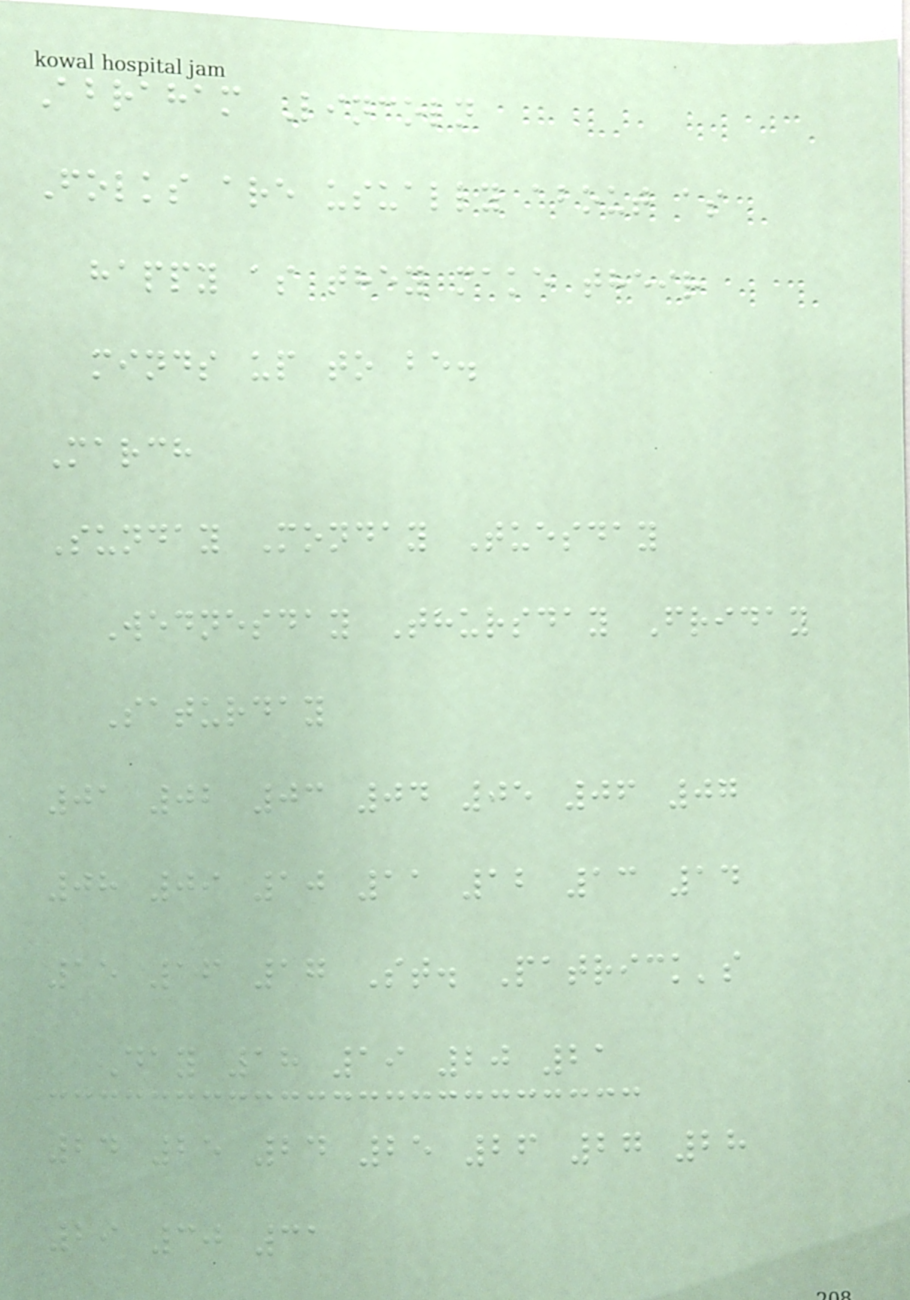Abraham Lincoln
Folks are usually about as
happy as they make their
minds up to be.
March
Sunday Monday Tuesday
Wednesday Thursday Friday
Saturday
01 02 03 04 05 06 07
08 09 10 11 12 13 14
15 16 17 St. Patrick's
Day 18 19 20 21
24 25 24 25 26 27 28
29 30 31
